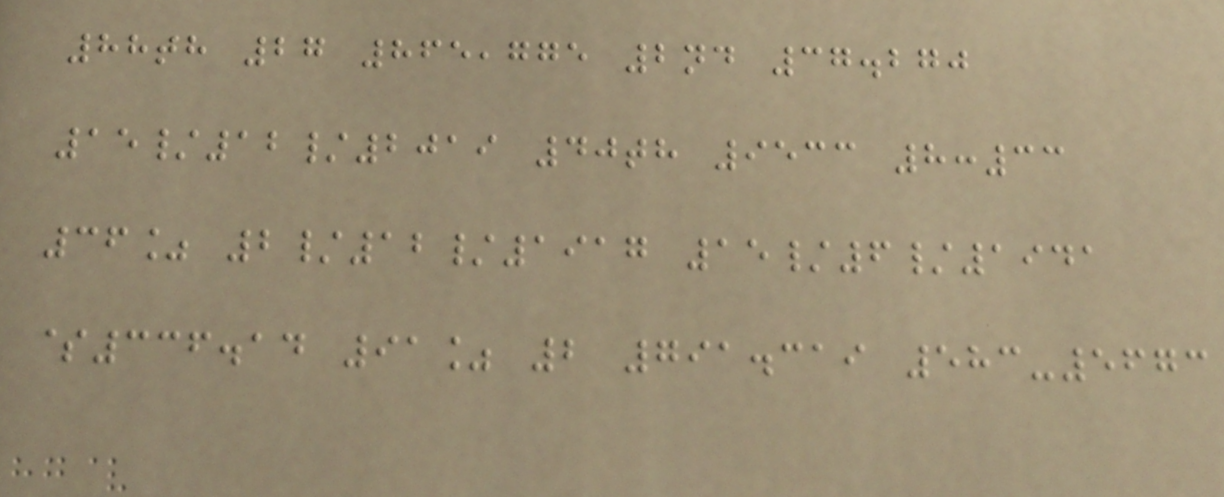88th 27 865,775 2nd 37.270
15/12/2019 40th 9533 8:33
36% 2/12/1917 15/6/1941
$336.14 91% 2 791.319 583-5673
